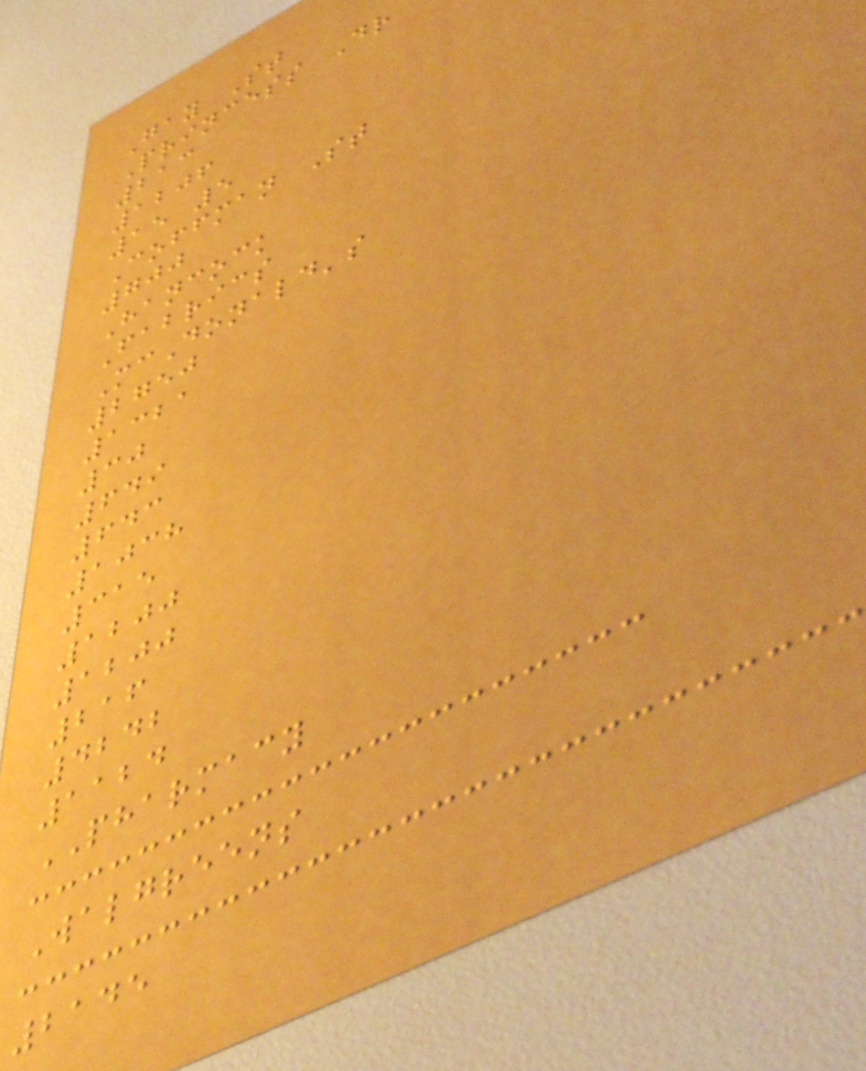Gay St
Princess Dr
213
1206
15 5
Coffman St
700
Hancock
Fabrics
McDonald's
2750
1321
30
649
643
1038
315
1200
1200
216
4242
1124
PHARMACY
Walgreens
2145
